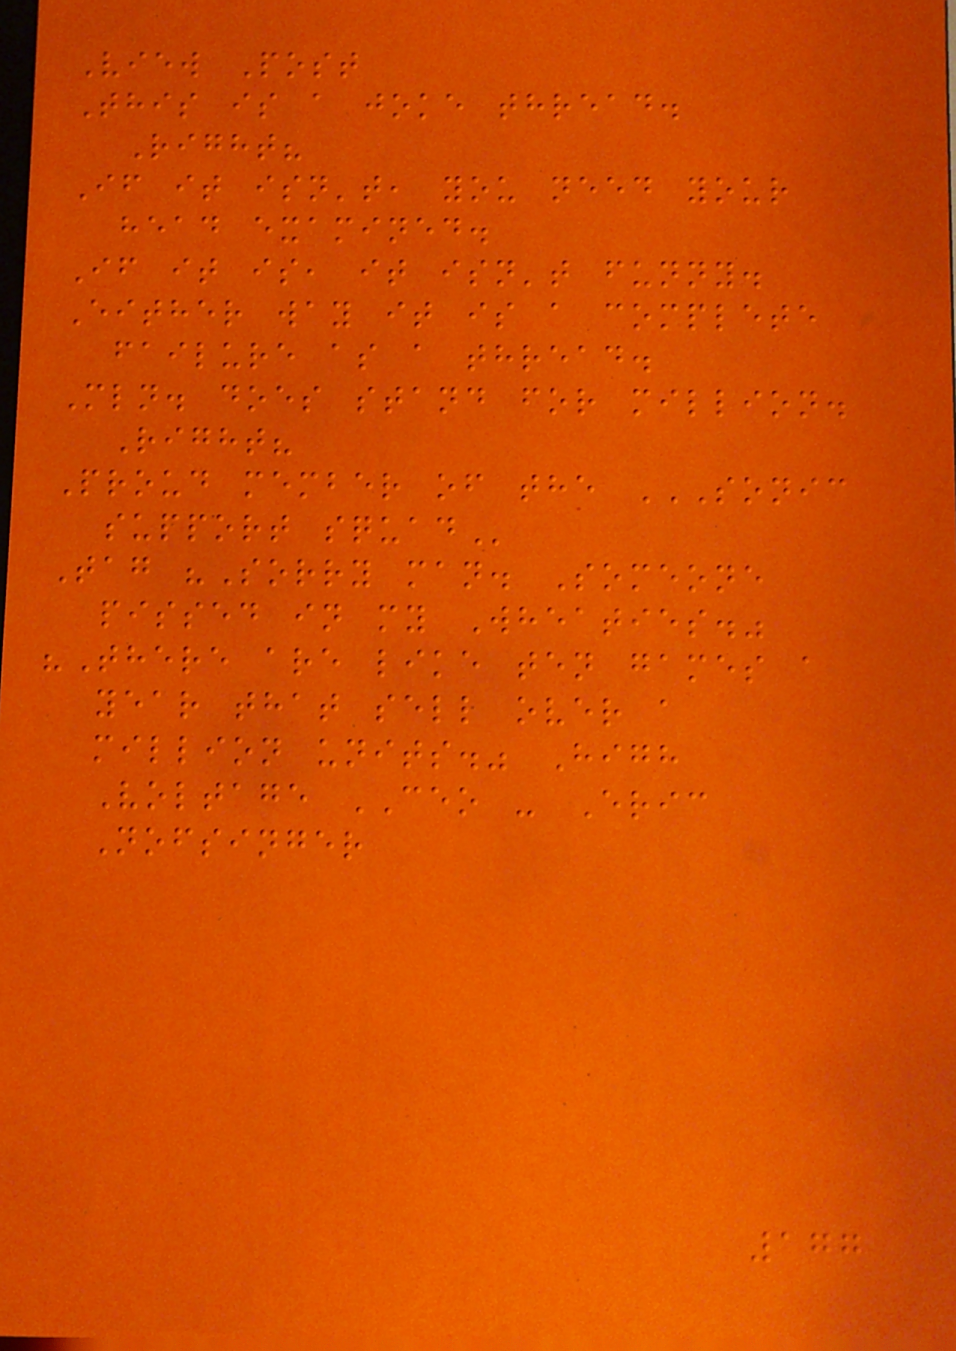View Post
This is a joke thread.
Right?
If it isn't, you need your
head examined.
If it is, it isn't funny.
Either way it is a complete
failure as a thread.
Mln. does stand for million.
Right?
Proud member of the SONIC
SUPPORT SQUAD
Tag "Sorry man. Someone
pissed in my Wheaties."
"There are like ten games a
year that sell over a
million units." High
Voltage CEO - Eric
Nofsinger
177
